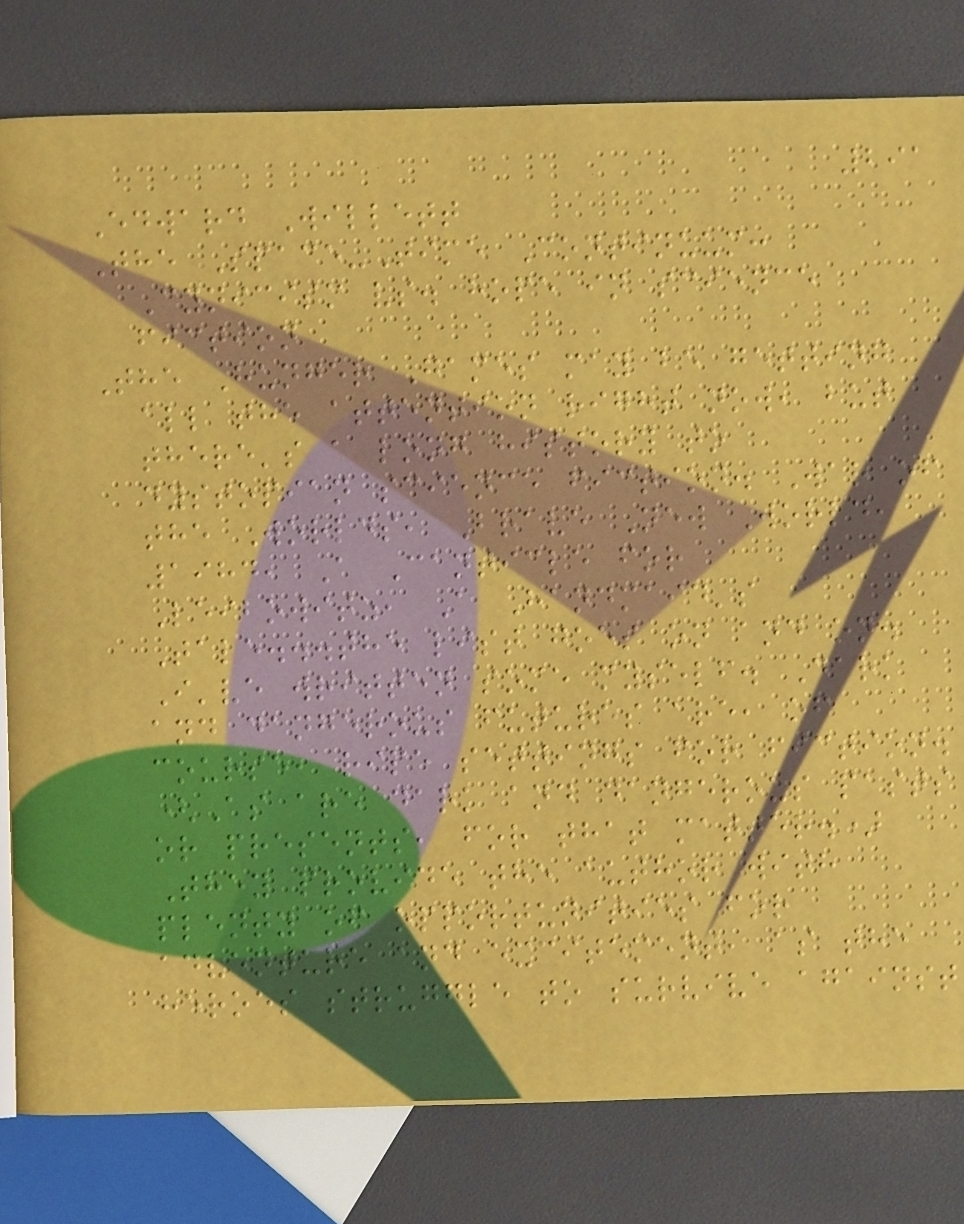291
Edward Willett
The Space-Time Continuum:
Cynicism vs. hope in science
fiction
The Hunger Games may be getting
all the attention right now, but
there's a long history to
dystopian science fiction. War of
the Worlds, Brave New World,
1984, A Canticle for
Leibowitz, A Handmaid's
Tale...the list goes on and on.
I've written some myself. Dark
and dangerous futures are, of
course, ripe settings for fiction.
(As are dark and dangerous pasts
or presents, for that matter.)
They provide the author with
plenty of opportunities for
adventure and excitement, as the
heroes struggle to survive against
